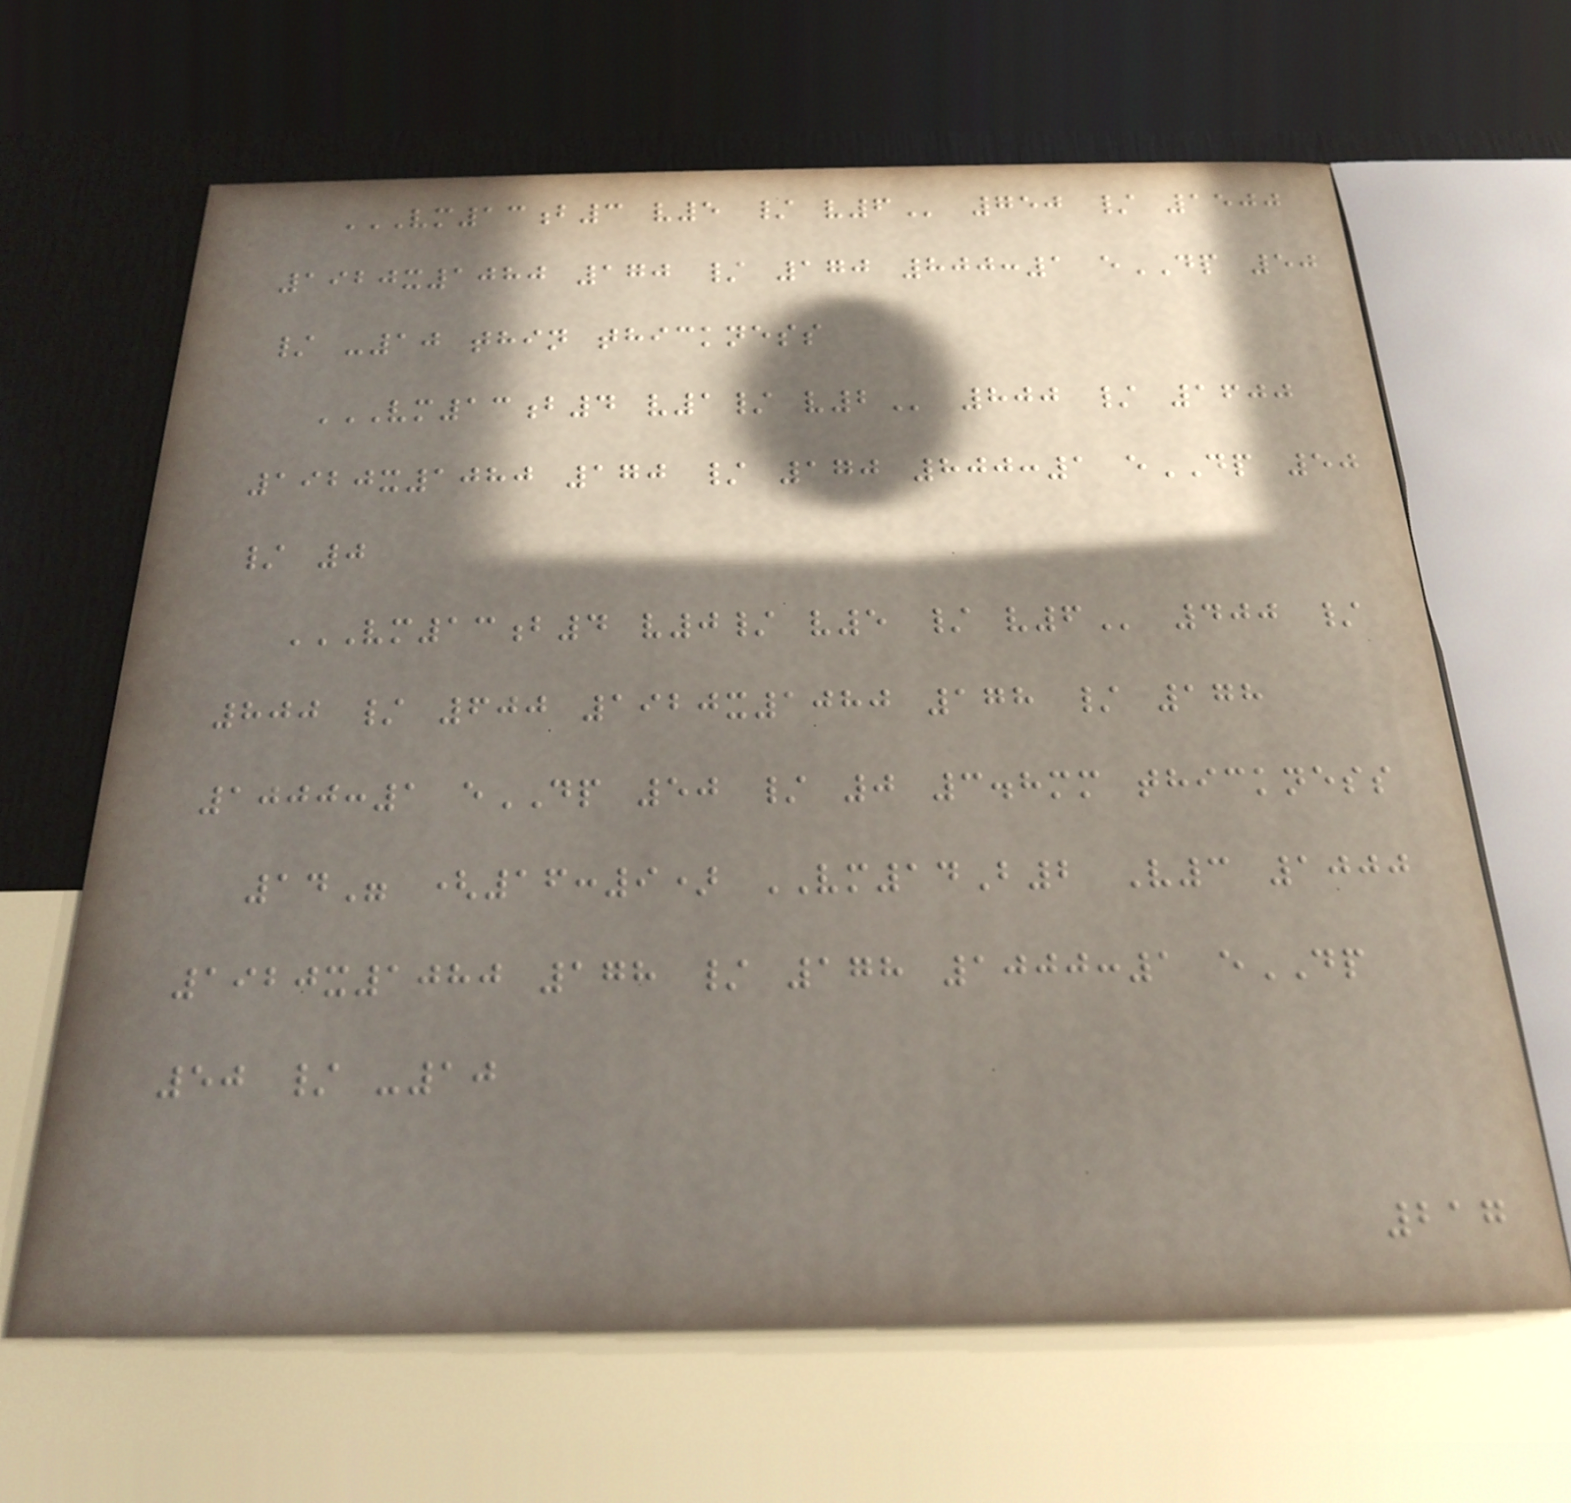VM13B3 V5 / V6 750 / 1500
1920x1080 170 / 170 800:1 eDP 50
/ -10 thin thickness
VM13B4 V1/ V2 800 / 1600
1920x1080 170 / 170 800:1 eDP 50
/ 0
VM13B4 V0/ V5 / V6 400 /
800 / 600 1920x1080 178 / 178
1000:1 eDP 50 / 0 3.8mm thickness
14" (16:9) VM14B2 V3 1000
1920x1080 178 / 178 1000:1 eDP
50 / -10
217
